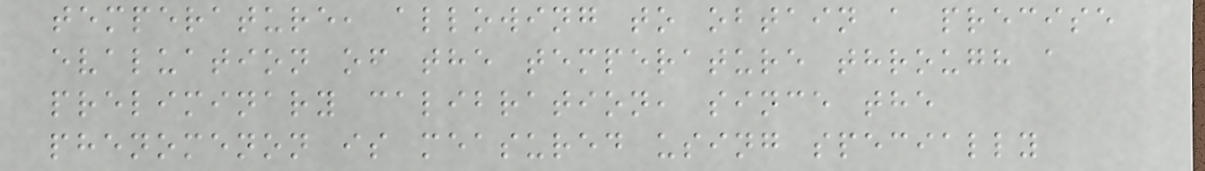temperature, allowing to obtain a precise
evaluation of the temperature through a
preliminary calibration, since the
phenomenon is measured using specially
